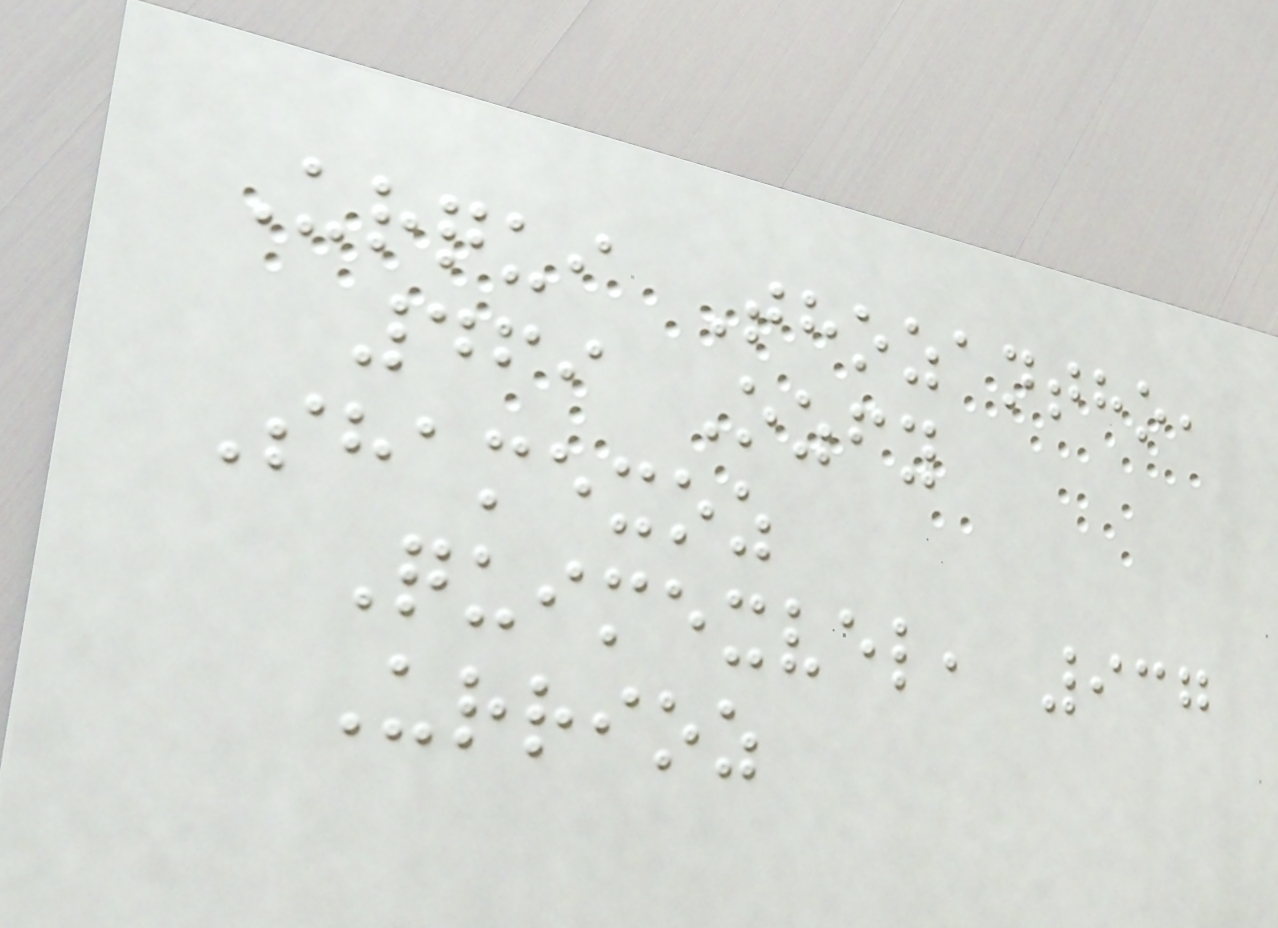Urqui Thozantho,
469 Ozfy
Shamexoz
Quimexvel, 937
Urrioz
